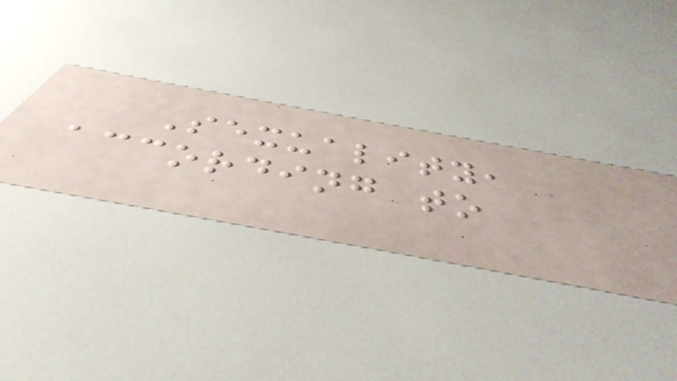Sexuality,
according to
